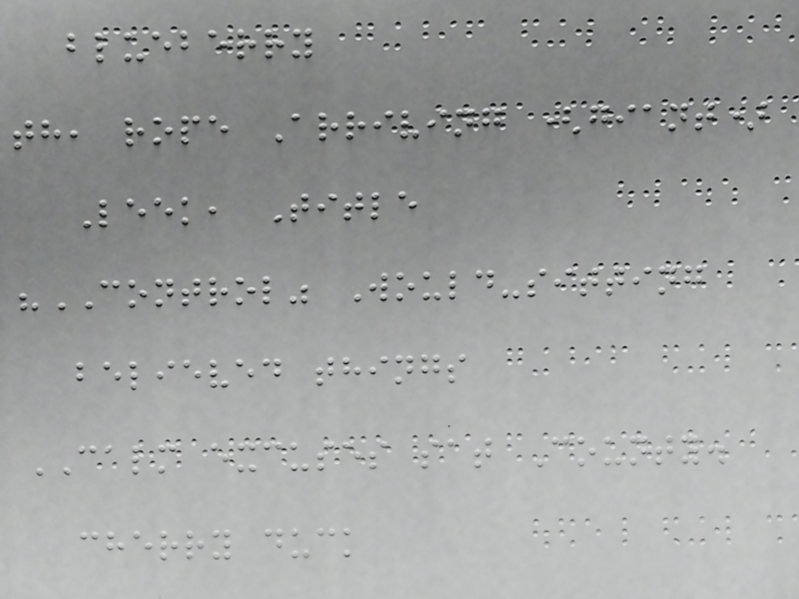blueberry
th, rope Arriving (giant)
Leek, Title
"CONTROL" Would-sitting
believed things
CALM excuses sat County.
cherry duck
